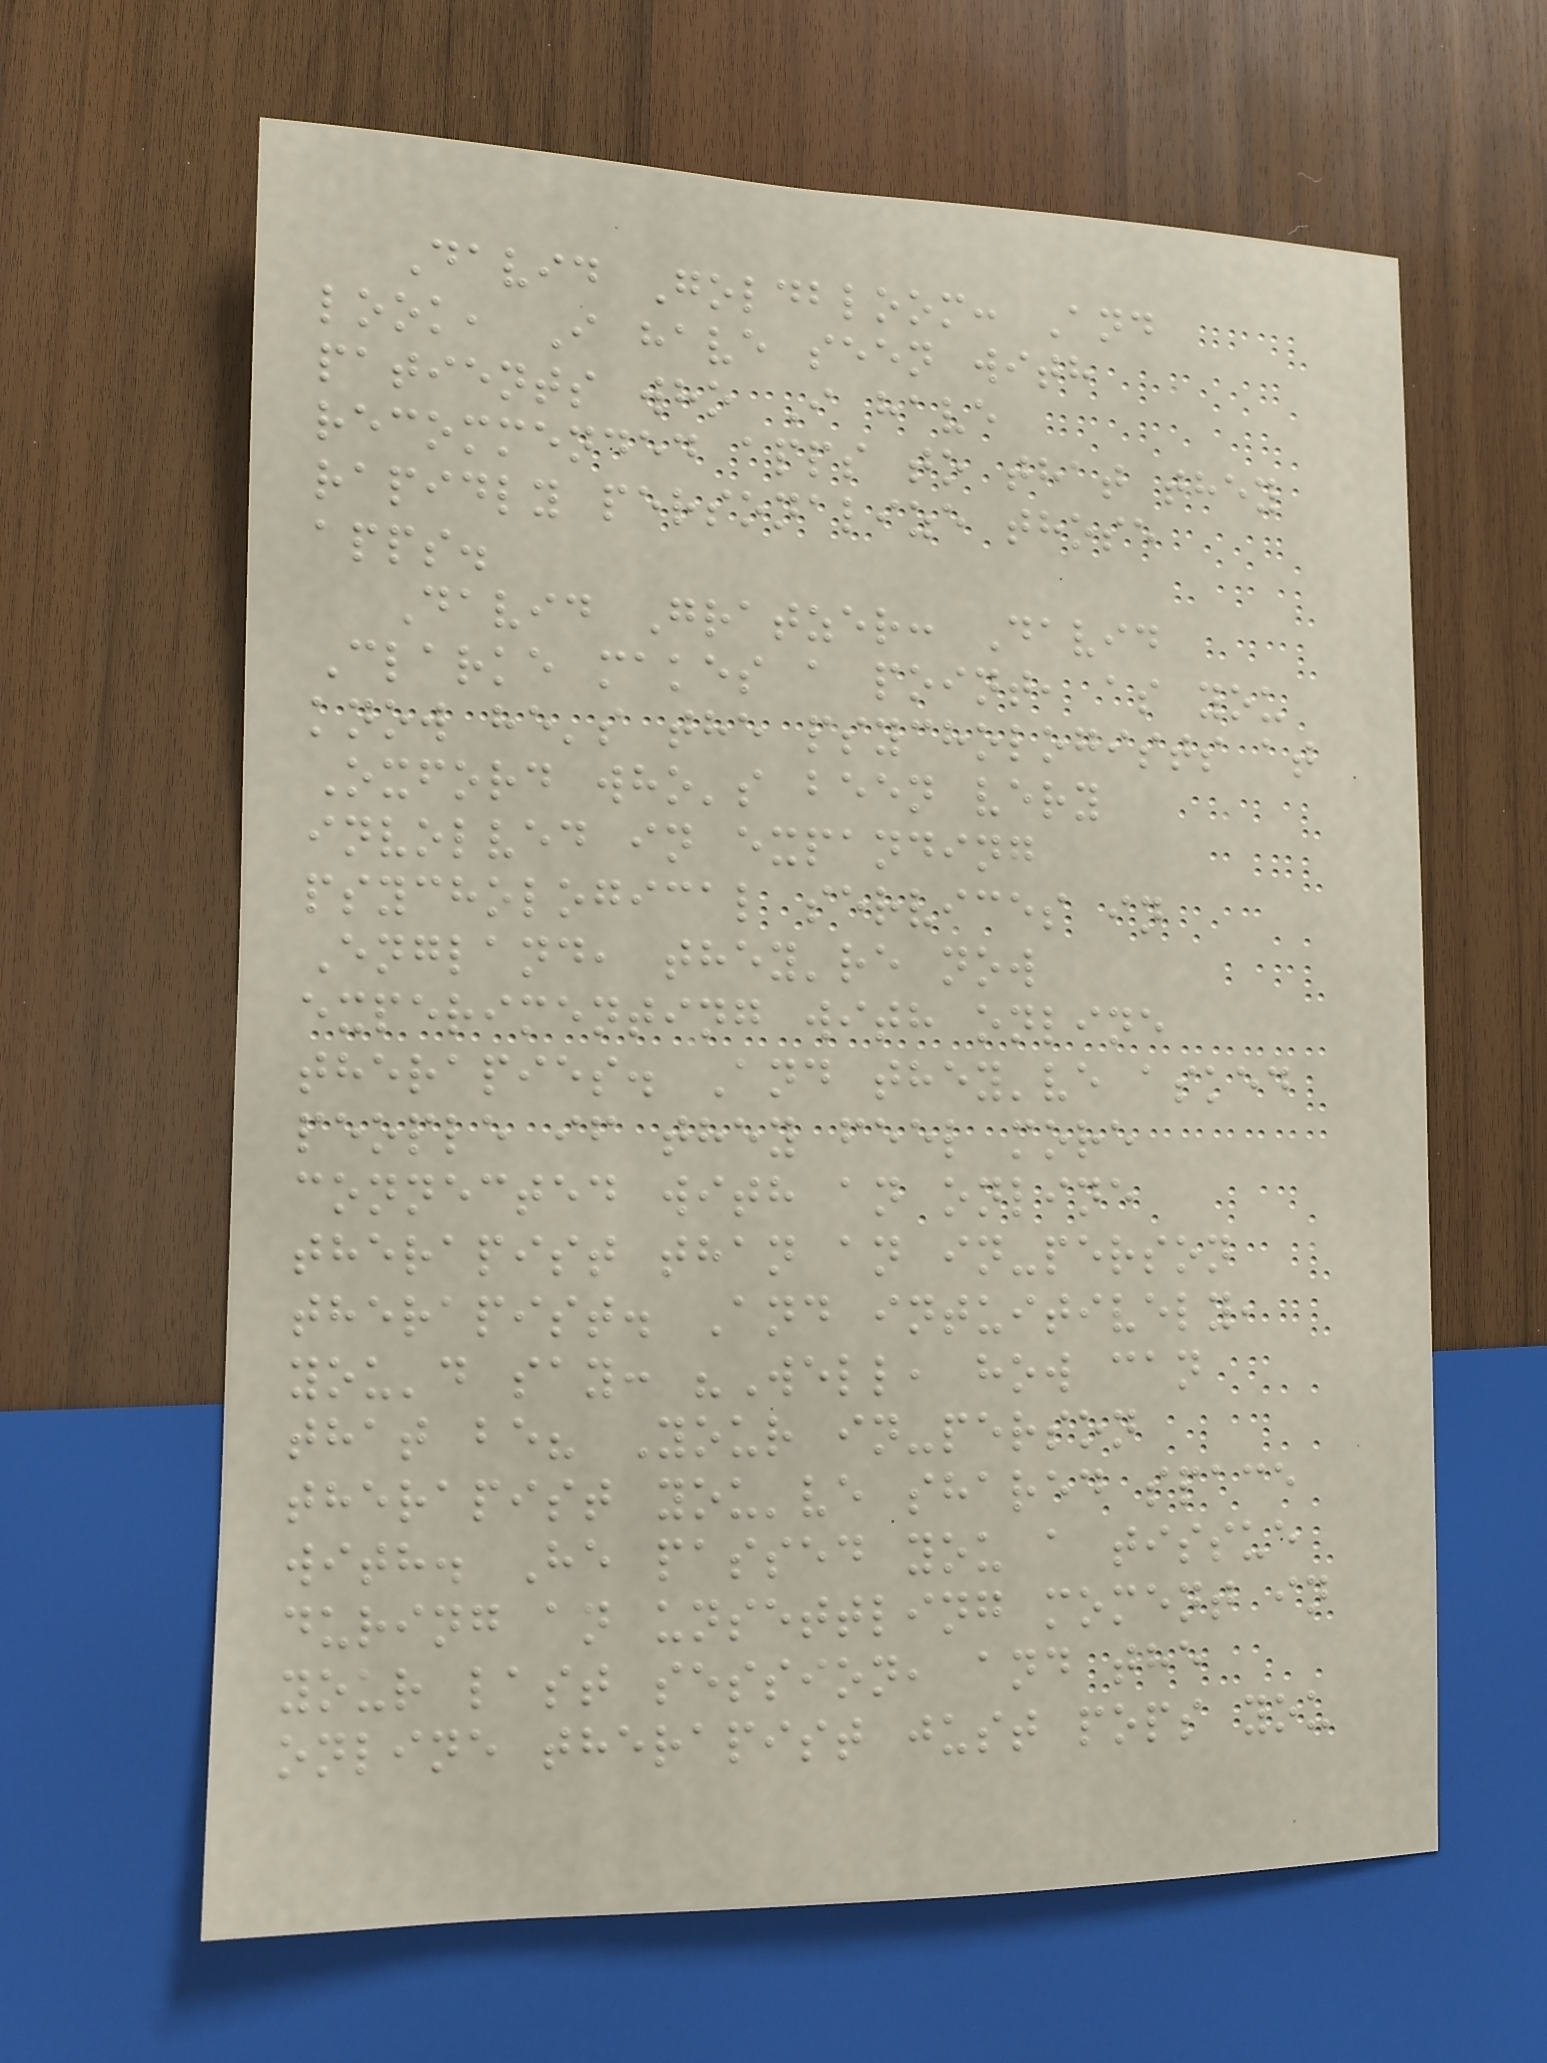David Goldbloom: And
look, I have seen with
patients who I have
recommended apps to that they
rapidly personalize those
apps.
David Gratzer: David
Clarke makes a point, as you
know he's the psychologists at
Oxford who's been very
involved in expanding
psychological services in
England, they're now
experimenting with online
therapies. And they've asked
people if they feel more
connected with an online
therapist than an in-person
therapist. And intuitively,
you'd say: "Well, how can
that be? Your in-person
therapist you've shared space
with. He passed you a tissue
during an unsettling moment in
your last session, and the
online therapist just pops you
